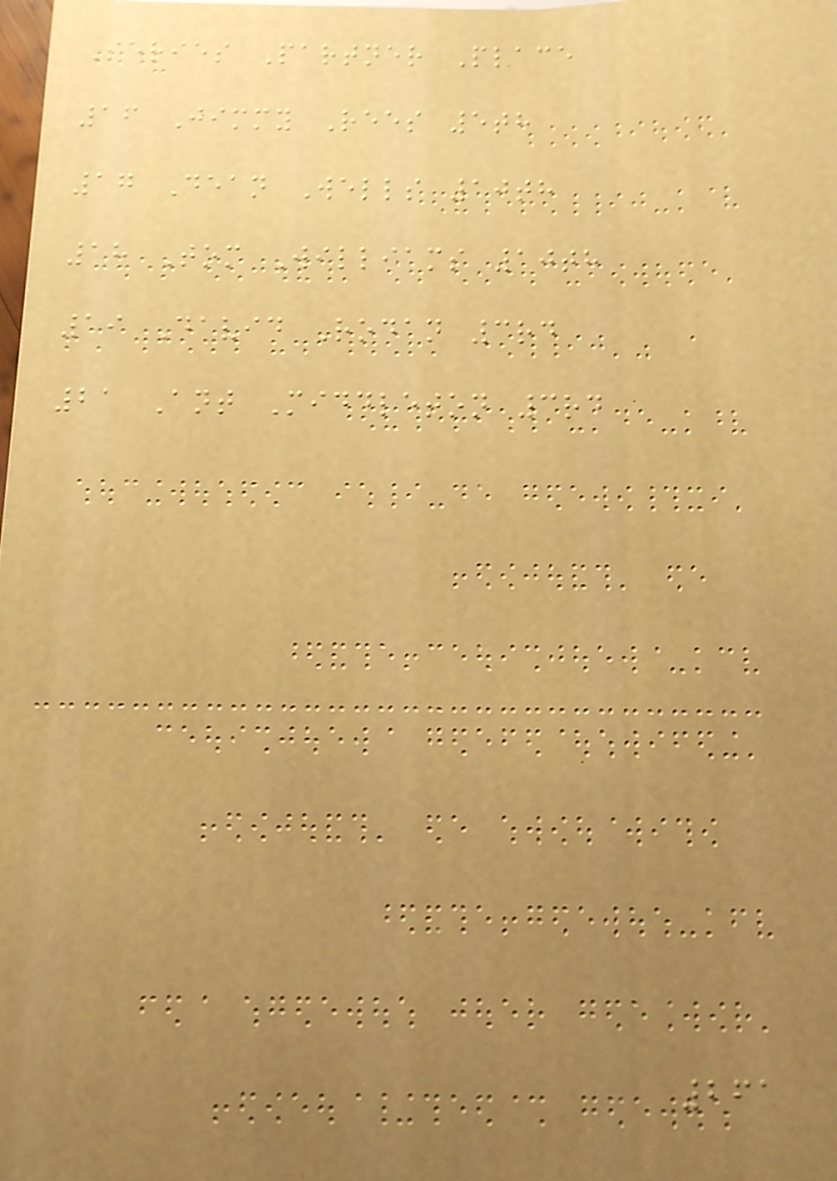Series Partner Place
16 Jimmy Rees 5th
17 Dean Wells 10th
18 Tom Williams 10th
19 David Rodan 3rd
21 Ant Middleton 3rd
261
